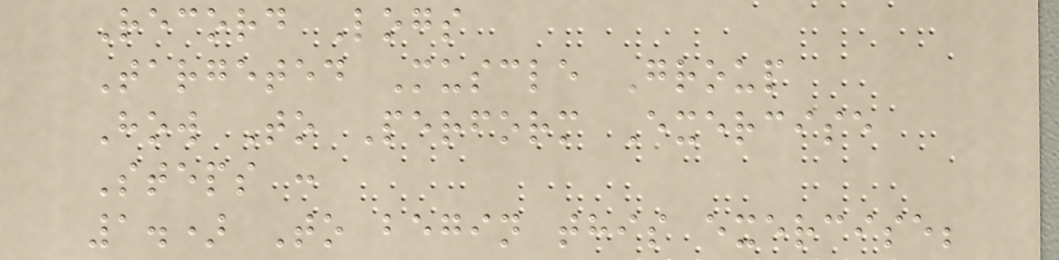Record Logs
Targeted Muscle Group
How To Perform Exercise
Steps :
1.) To begin this exercise;
